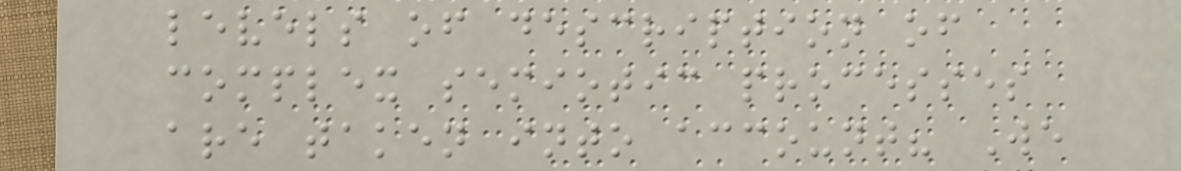levels of description of
complex semiotic processes
are taken into account? We
